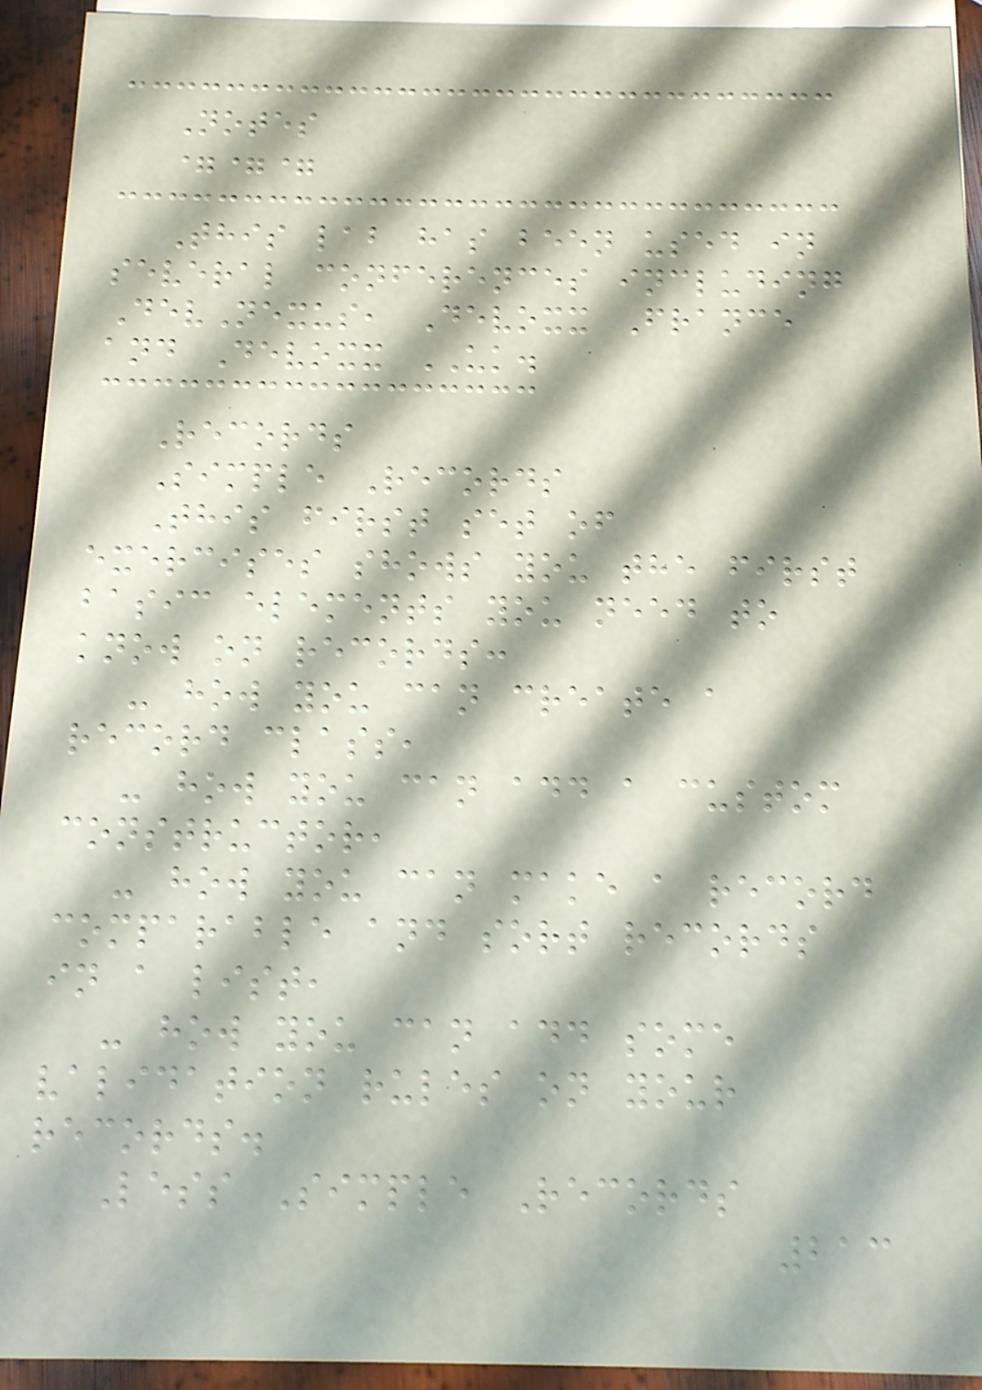Notes
===
This lab has been used in
several conferences including
DevNexus, Devoxx France
and Devoxx UK.
Records
Simple Records
This first set of
exercises shows you the first
basic elements you need to
know on records:
- how you can create a
record class,
- how you can add a custom
constructor,
- how you can make a record
comparable and sort records
in a list,
- how you can add some
validation rules on your
records.
Less Simple Records
213
